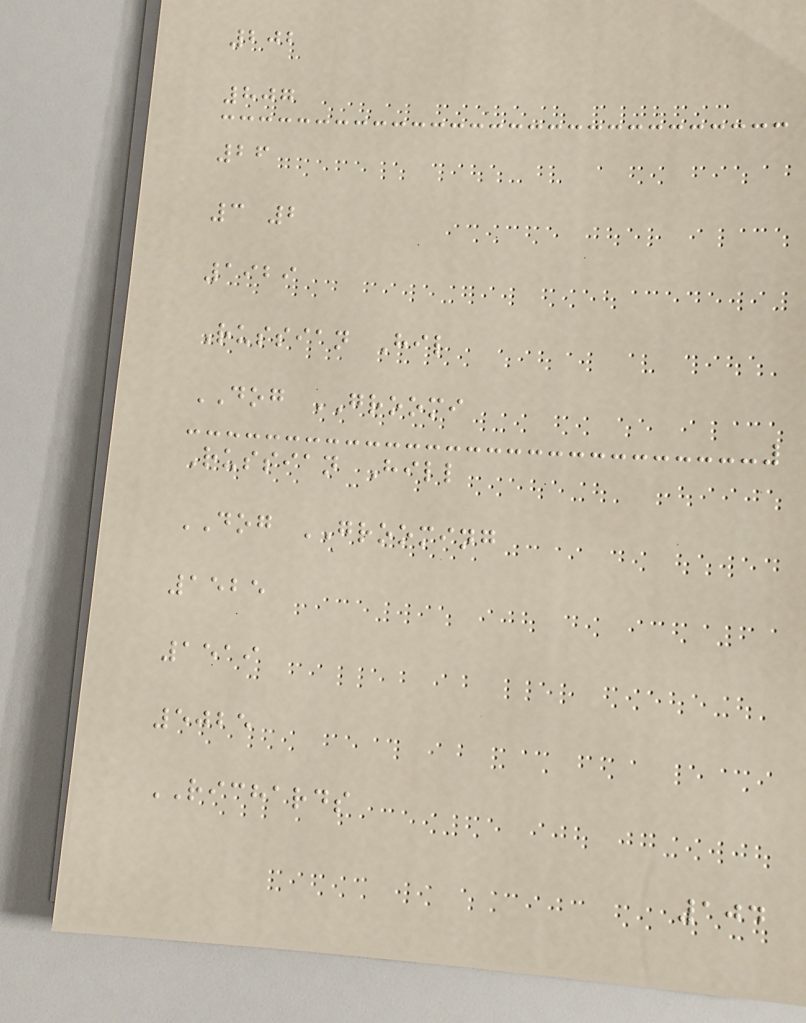202
807
26
3 2
1929
Russian Hil
DOG GROOMI
Russian Hill
DOG GROOMING
1525
1519
5025
RICHARDS
104
